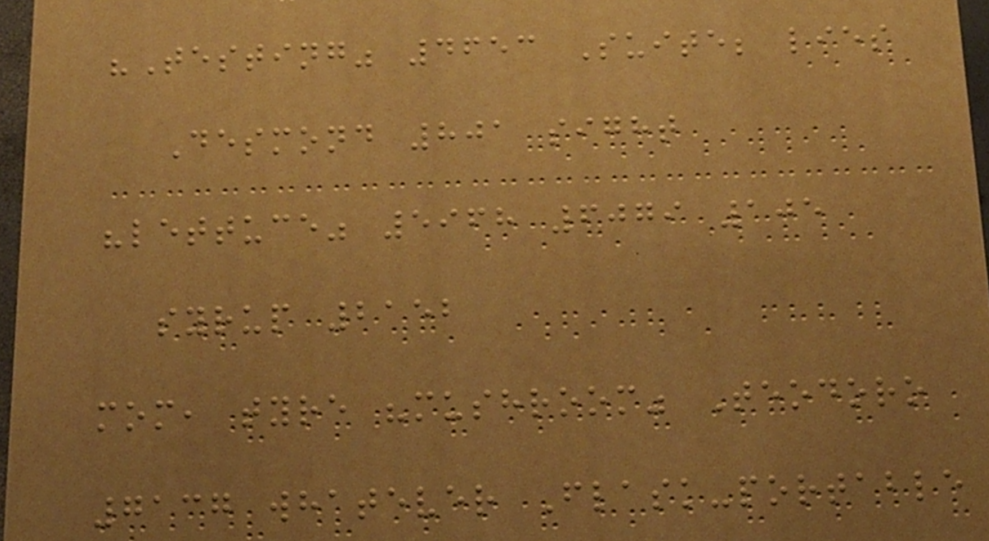"Testing" 4653 Suite; lies
Desmond 801 sight
"lettuce" 5968 6079 105
syrup 2152
mom, tyre "mushroom" Teodoro
7137 whatever Flask-portable
